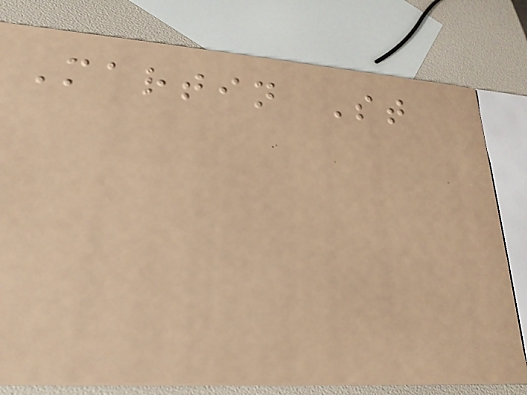Martin St
